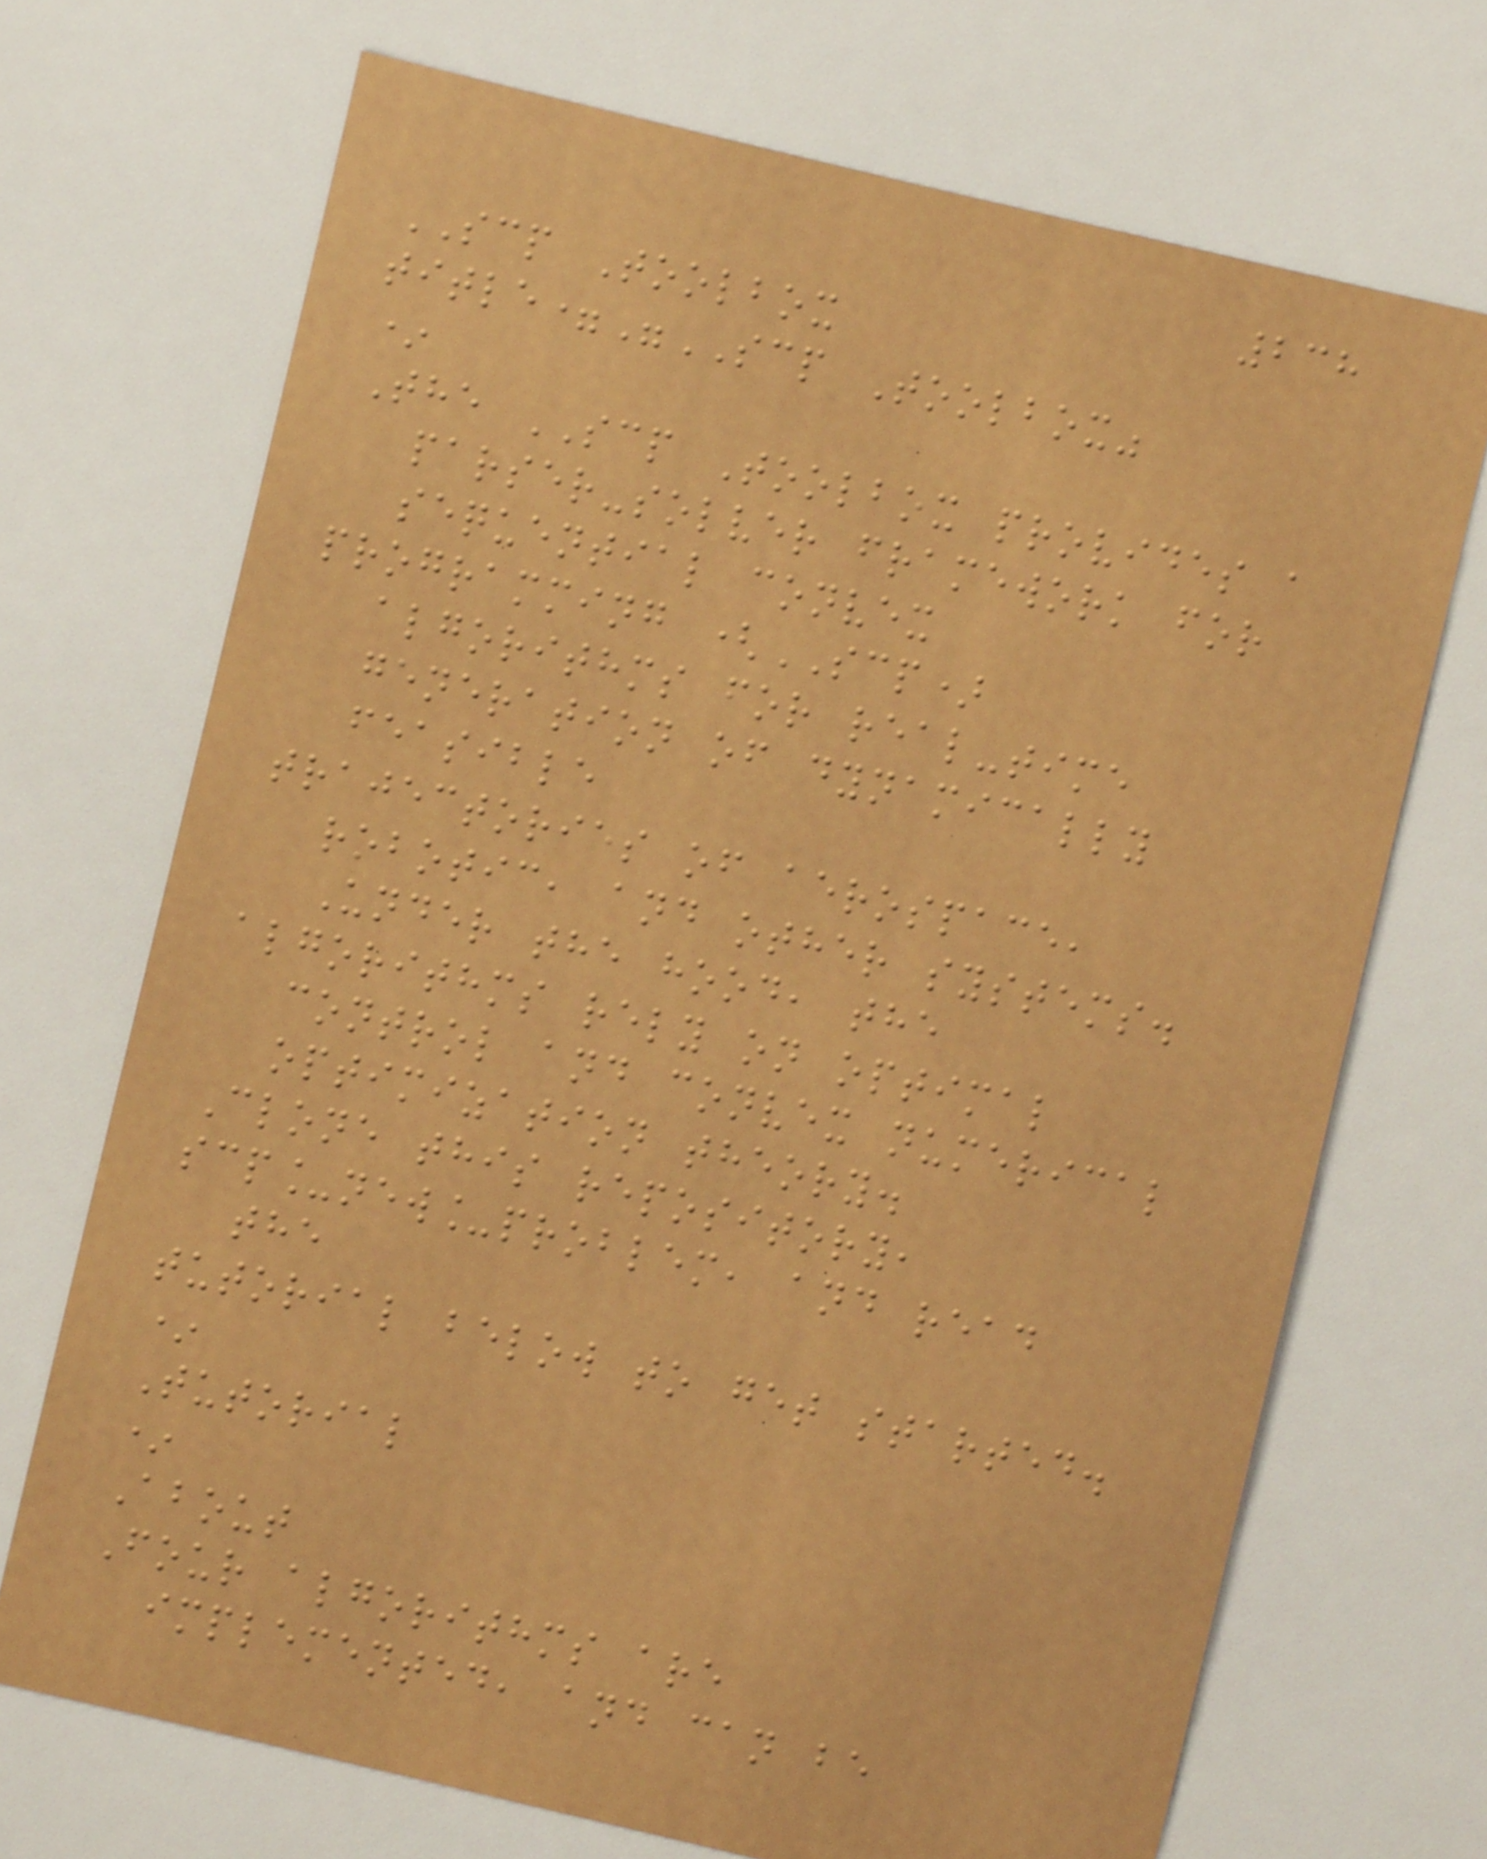238
SCP Toolbox
title="SCP Toolbox"
*
The SCP Toolbox provides a
parser-solver framework for
sequential convex
programming (SCP)
algorithms for real-time
generation of dynamically
feasible
trajectories of aerospace,
robotic, and other systems.
Under the hood, the
algorithms rely on optimal
control and convex numerical
optimization theory.
Clone this repository,
scp_new_problem, and read
the
tutorial below to get started.
*
Tutorial
*
About
Four algorithms are
implemented, and can be
